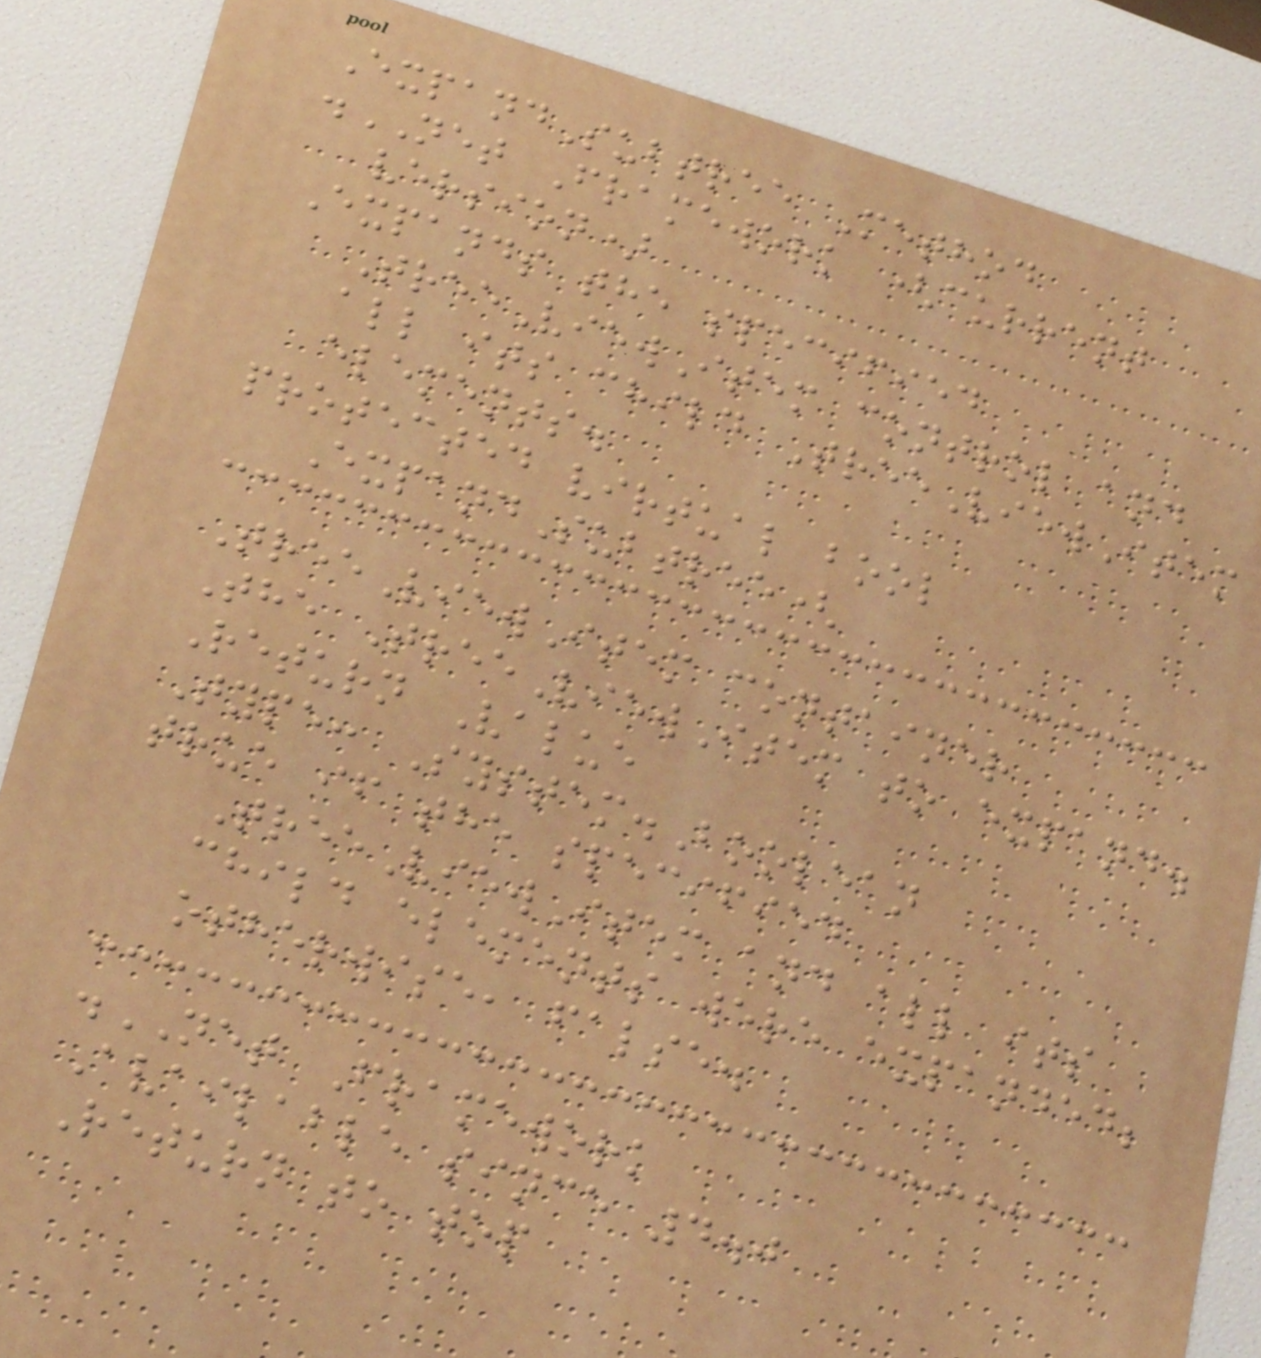ExpandSubtree Method
.NET Framework (current
version)
Expands the specified
TreeViewItem control and
all its child TreeViewItem
elements.
protected virtual bool
ExpandSubtree(
TreeViewItem container
The TreeViewItem to expand.
Return Value
Type: System.Boolean
true if the specified
TreeViewItem and all its
child elements were expanded;
otherwise, false.
.NET Framework
Available since 4.0
Return to top
